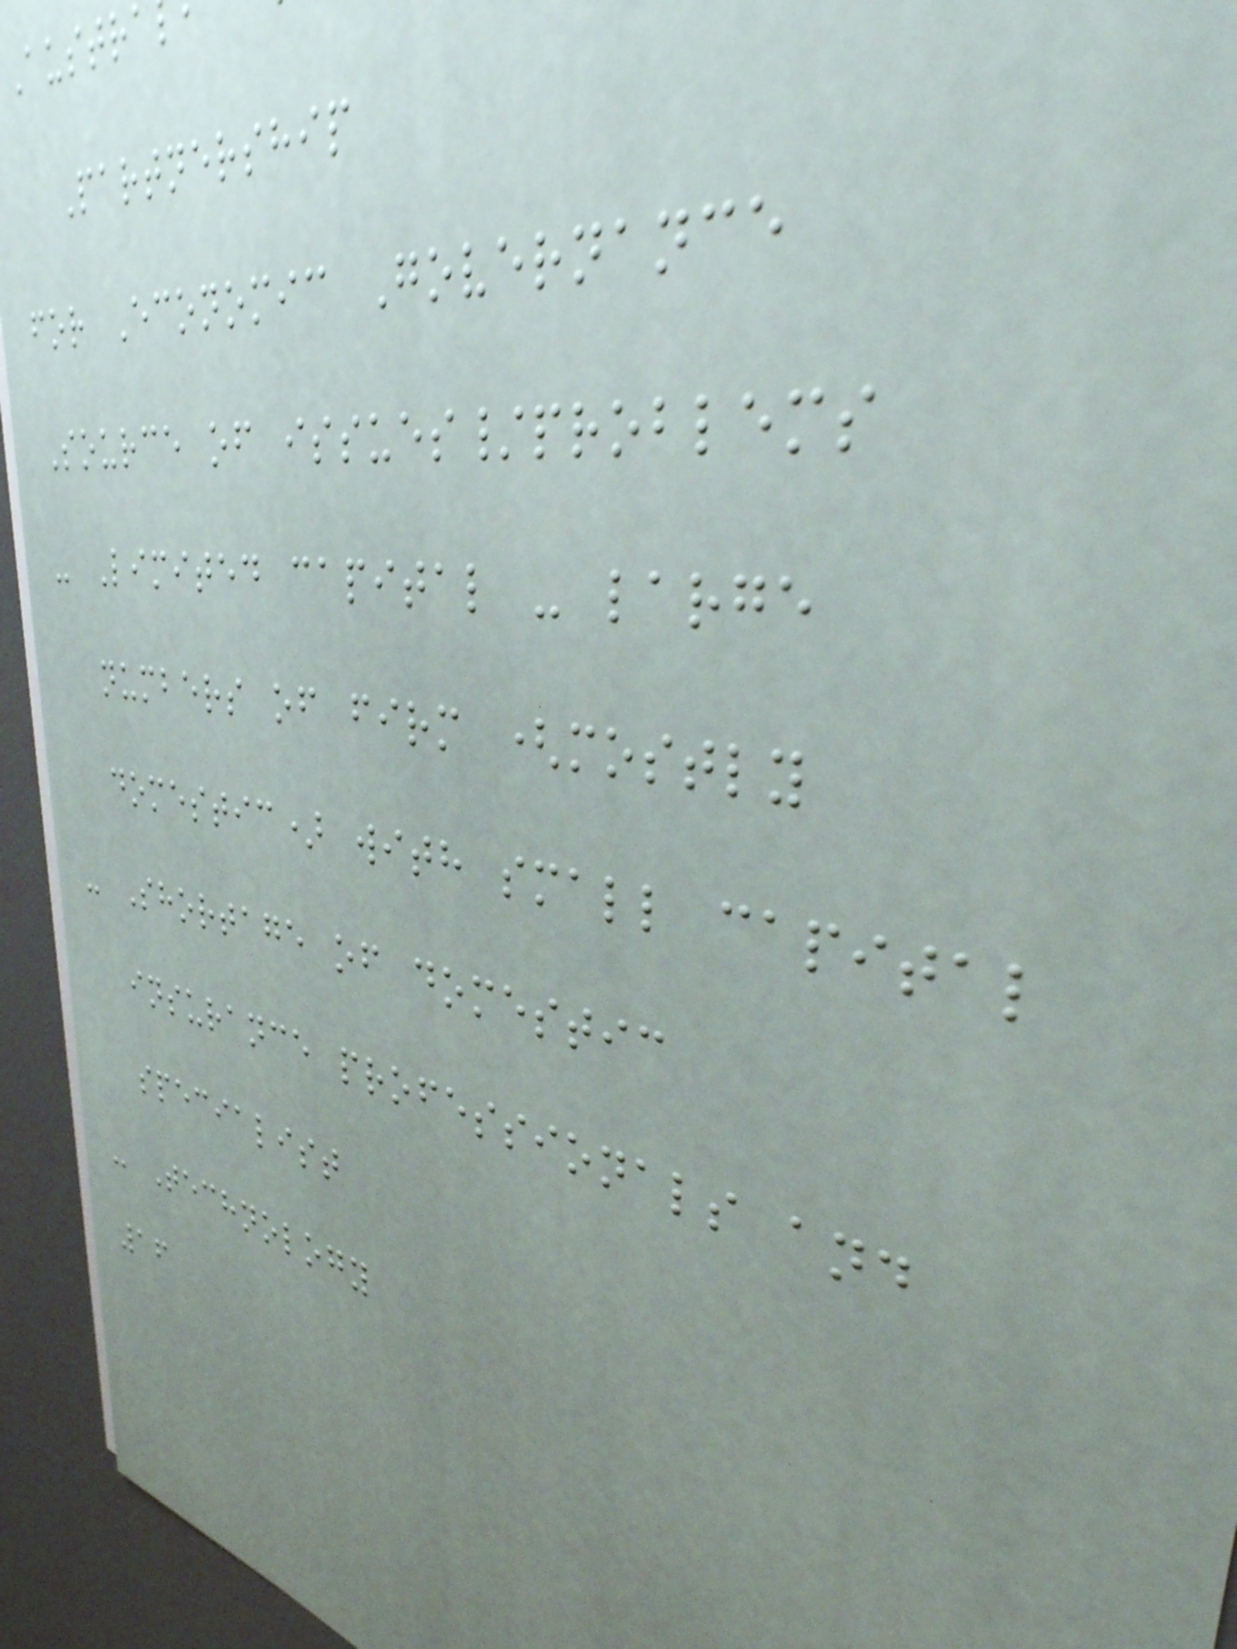Austra
Partnership
for Economic Governance
Source of issues/problems
- Limited capital - large
numbers of firm (mostly
domestic) with small capital
- Shortage of domestic
insurance professionals and
specialist
- Technology
16
